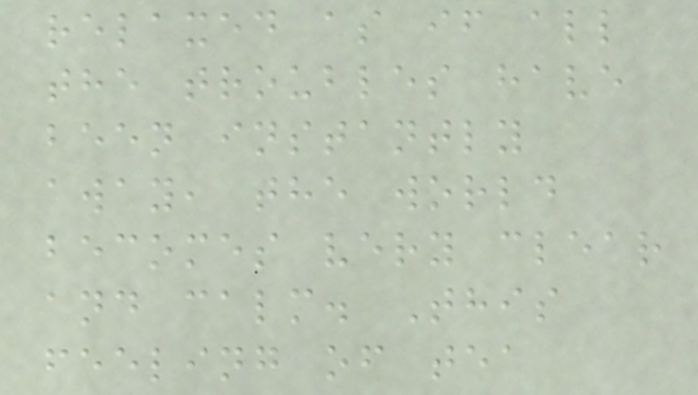relaxed as if all
the troubles have
been instantly
away, the world
becomes very clear
and calm. This
feeling of tea
